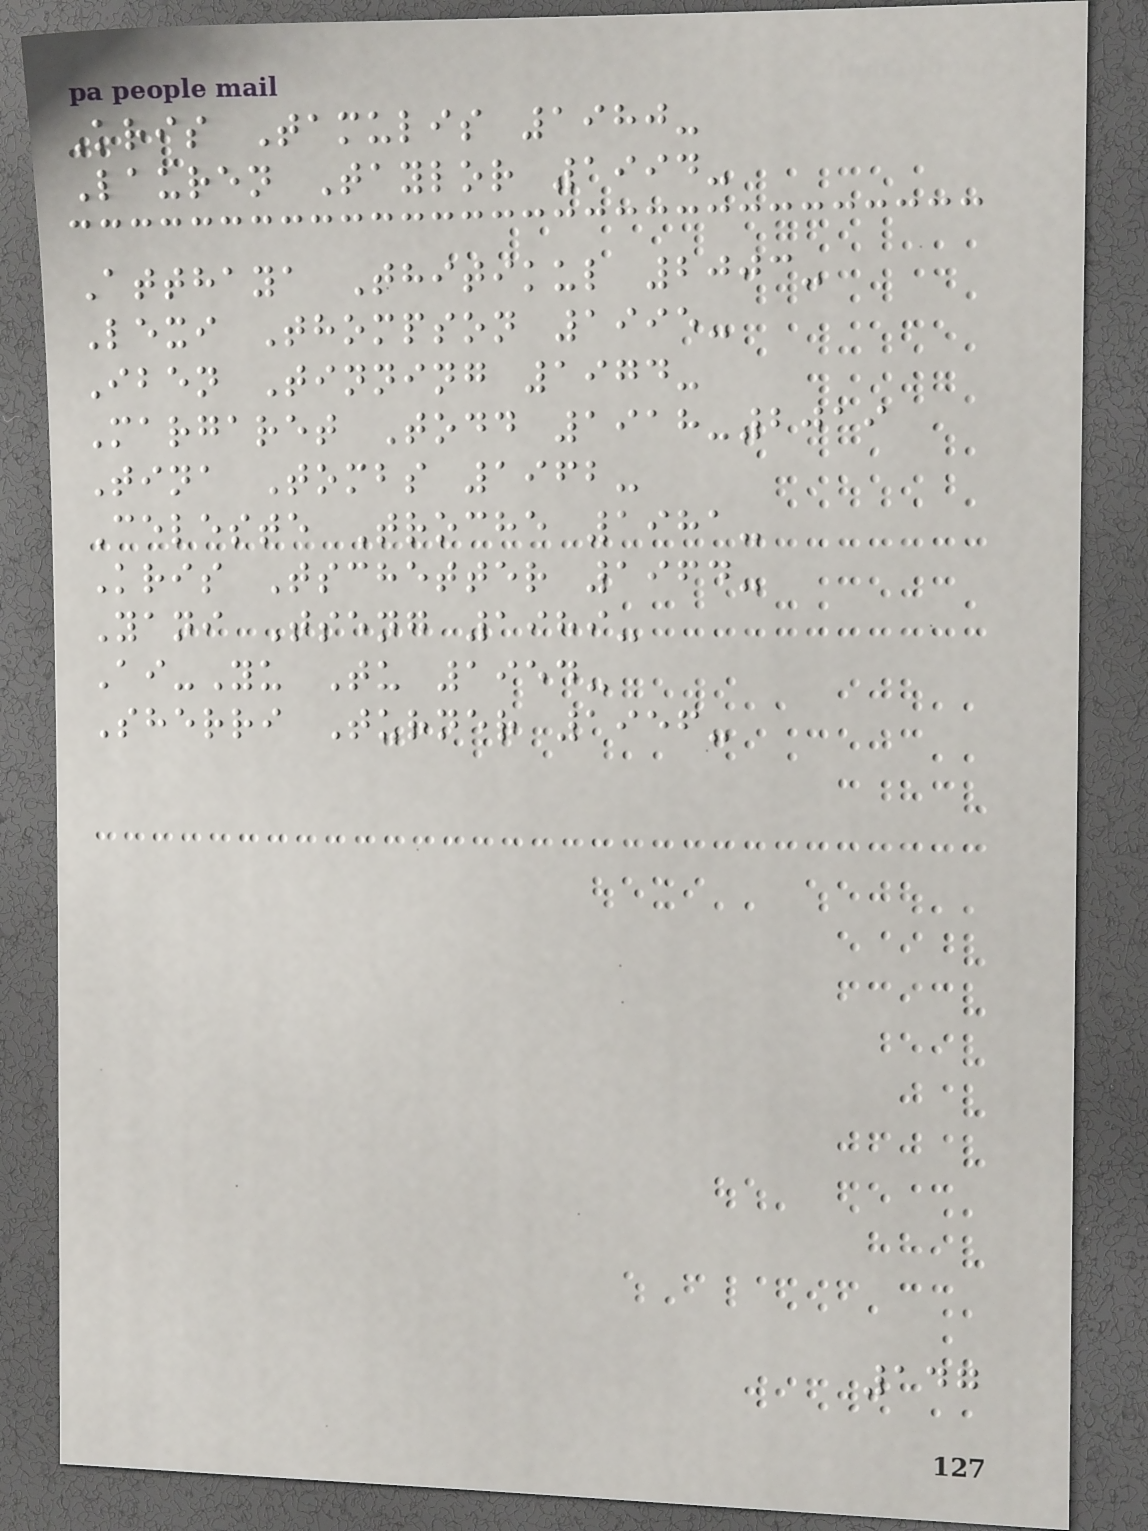Kris Tamulis 1980-
Lauren Taylor 1994-
Atthaya Thitikul 2003-
Lexi Thompson 1995-
Iben Tinning 1974-
Margaret Todd 1918-2019
Tina Tombs 1962-
Celeste Troche 1981-
Kris Tschetter 1964-
Yani Tseng 1989-
Ai-Yu Tu 1954-
Sherri Turner 1956-
147
